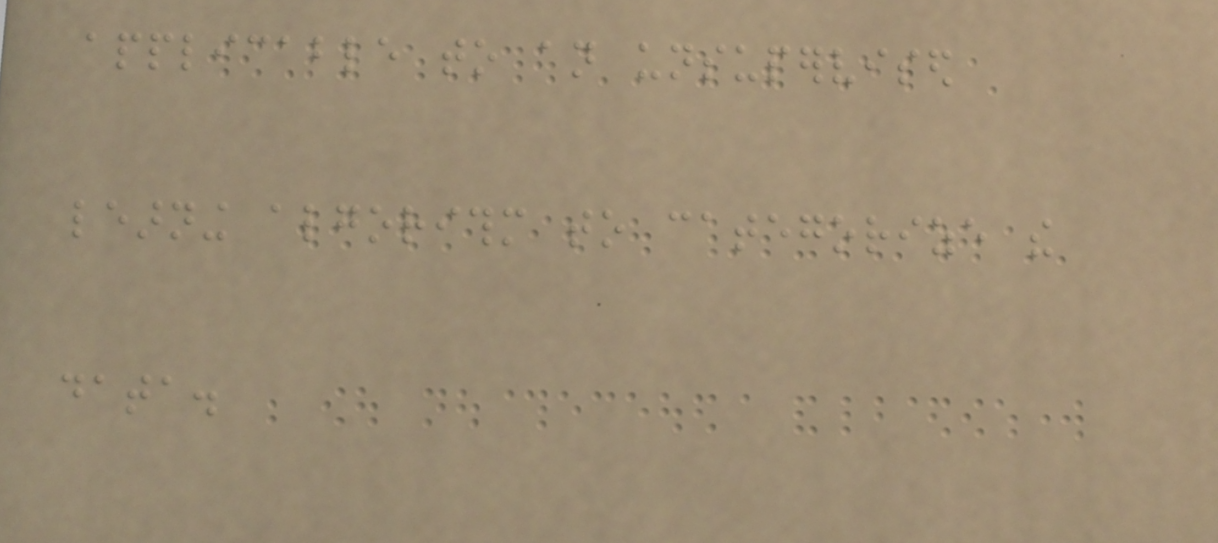applicable to an unsupervised
learning algorithm to categorize the
data.
